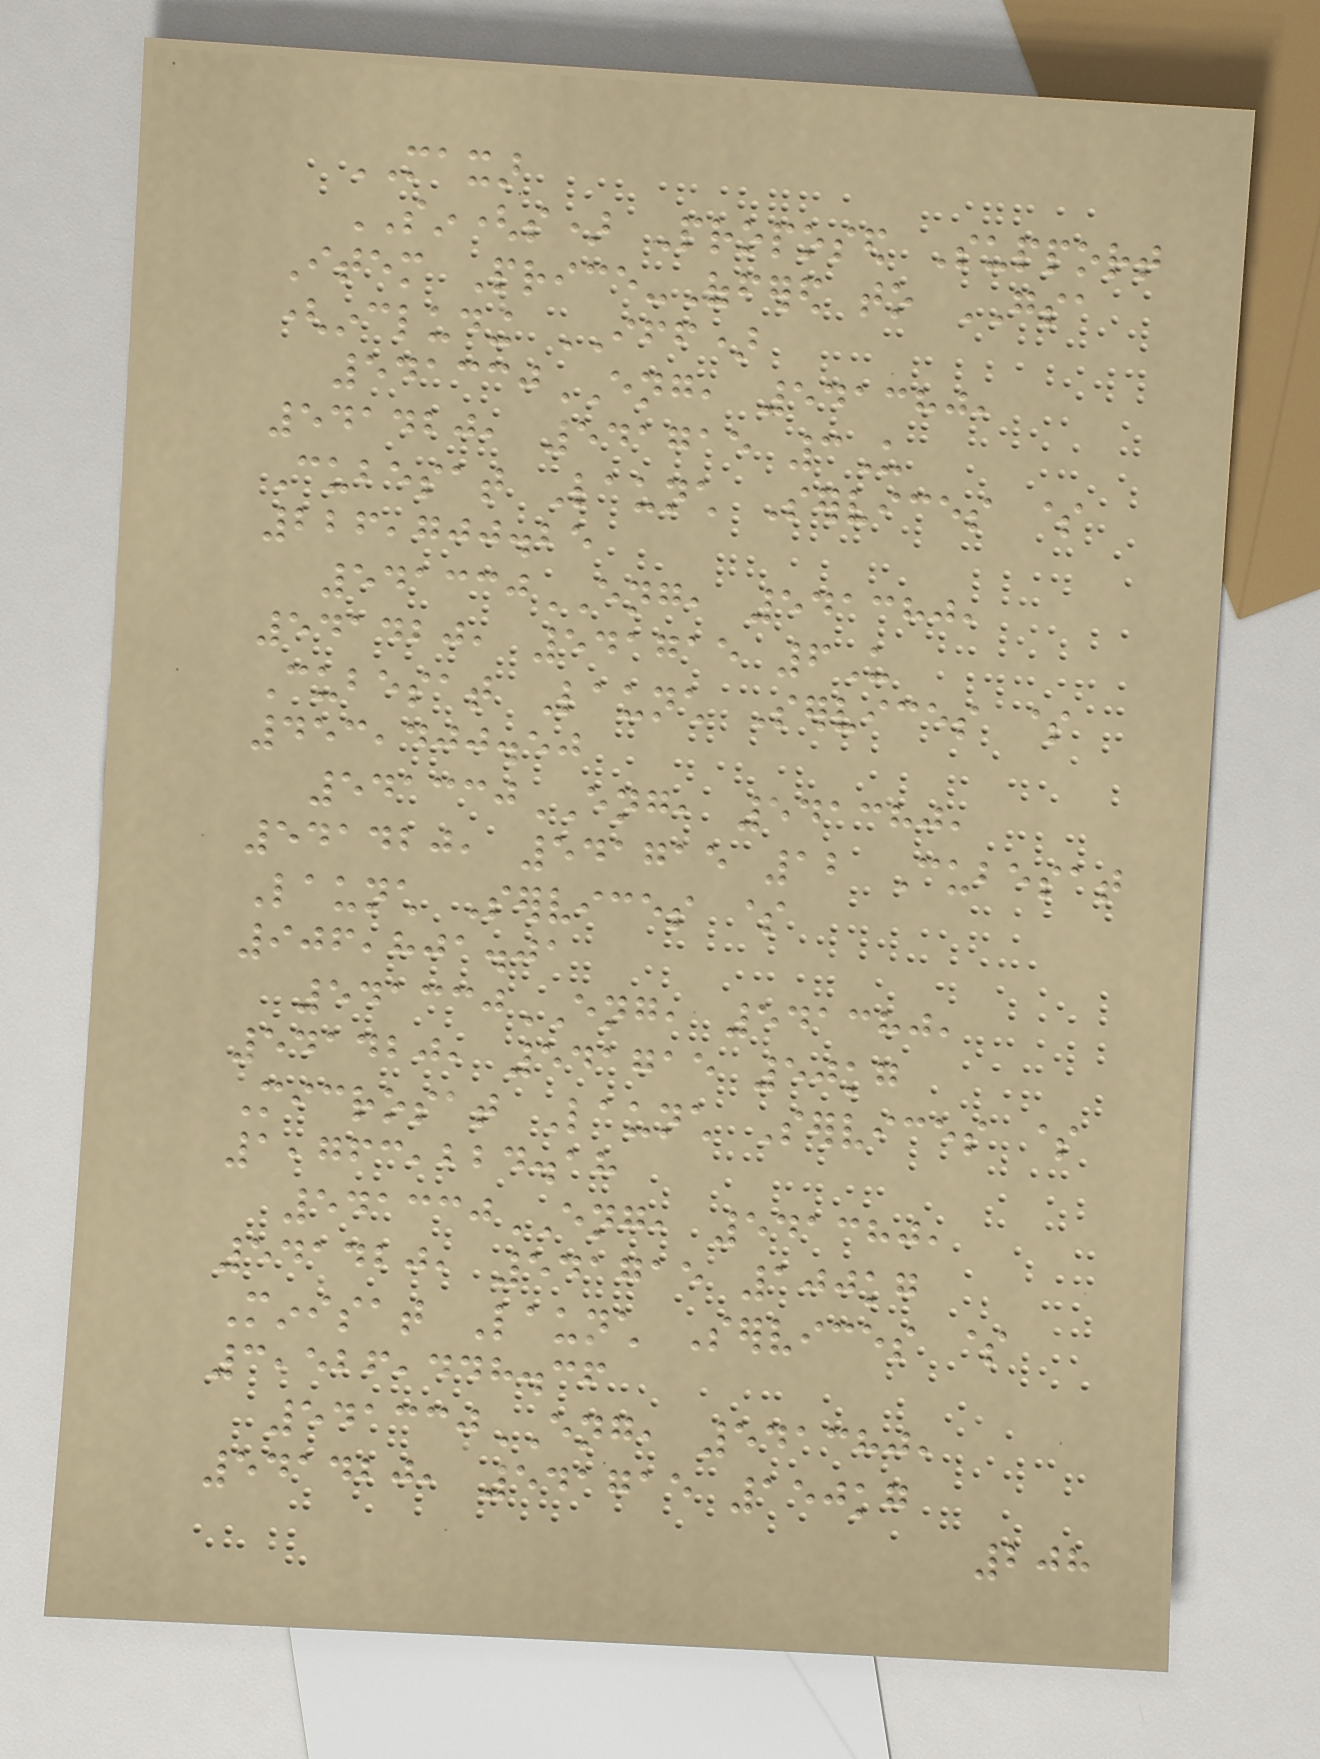MAXAR
SIN(s) Proposed Support
Item Price-Offered to GSA
(including IFF)
541330ENG, 541380,
541420, 541715 3U
Cubesat Launch Services $
226,700.25
541330ENG, 541380,
541420, 541715 6U
Cubesat Launch Services $
453,400.50
541330ENG, 541380,
541420, 541715 12 Cubesat
Launch Services $
906,801.01
541330ENG, 541380,
541420, 541715 50kg
Microsat Launch Services $
1,763,224.18
541330ENG, 541380,
541420, 541715 100kg
Minisat Launch Services $
3,526,448.36
541330ENG, 541380,
541420, 541715 150kg
208
